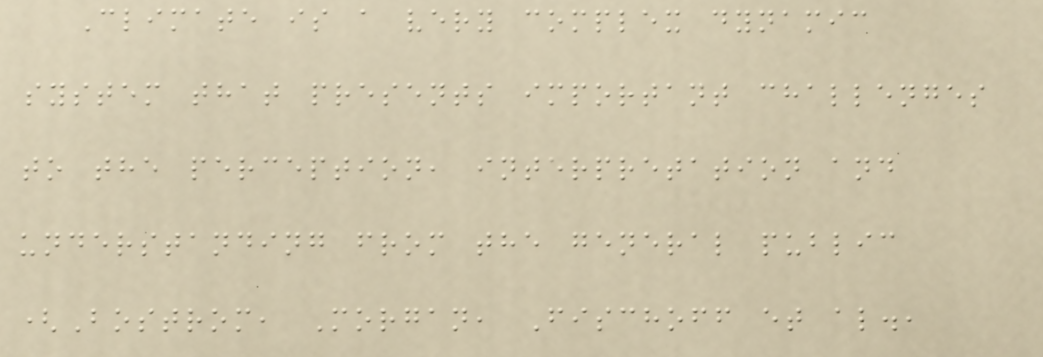Climate is a very complex dynamic
system that presents important challenges
to the perception, interpretation and
understanding from the general public
(Bostrom, Morgan, Fischoff et al.,
